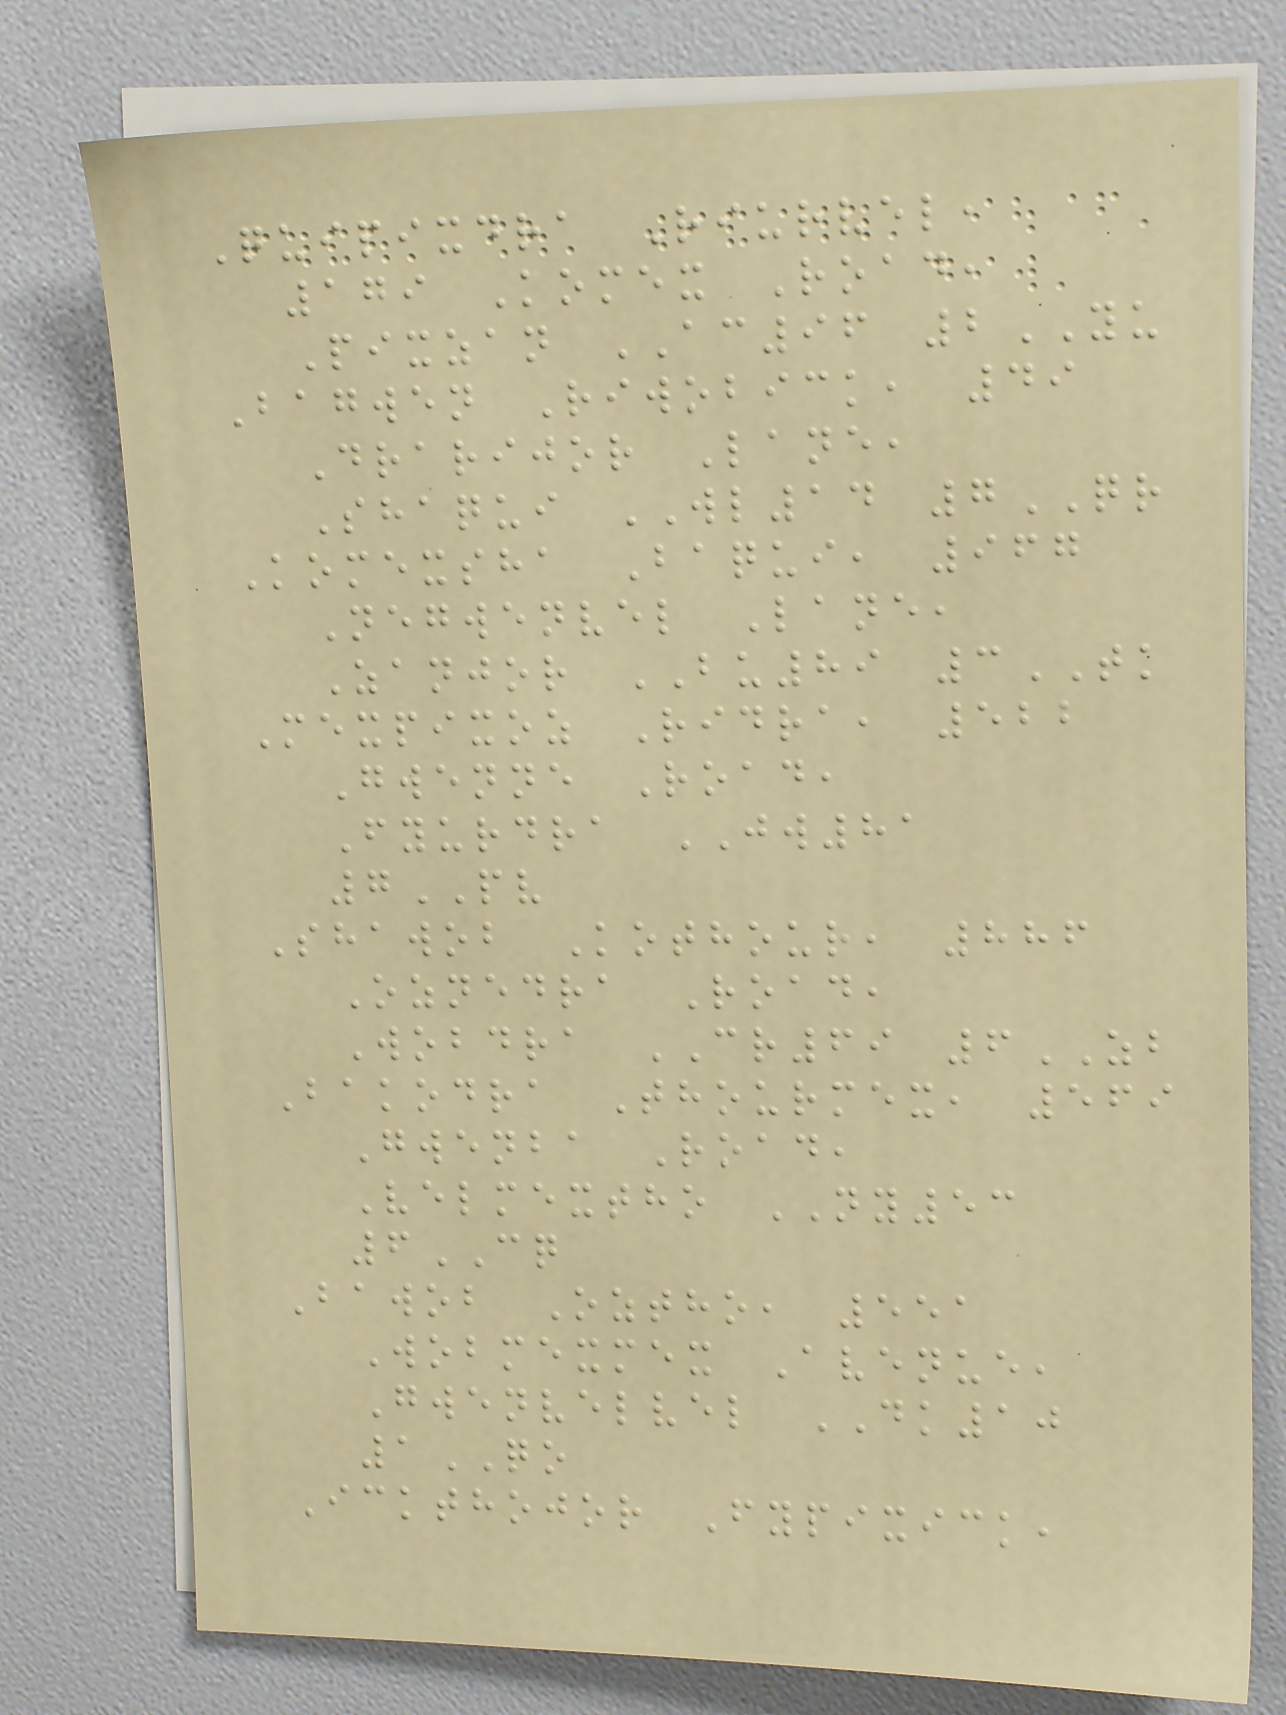Quipixdra Riurvel,
179 Komex Road,
Pixzan AC96 2YU
Bagwen Riwobick, 49
Drarijor Lane,
Shaqui WL14 7QR
Komexsha Baqui, 967
Negwenvel Lane,
Zanjor BU89 3TK
Mexpixoz Ridra, 522
Gwenne Road,
Fyurdra JW81
7PV
Shawob Kothour, 886
Oznedra Road,
Wobdra CR69 6ZB
Bakodra Thourmex, 569
Gwenba Road,
Velmextho NY53
6CQ
Bawob Oztho, 551
Wobmexmex Avenue,
Gwenvelvel DK10
1QO
Ickthojor Fypixick,
